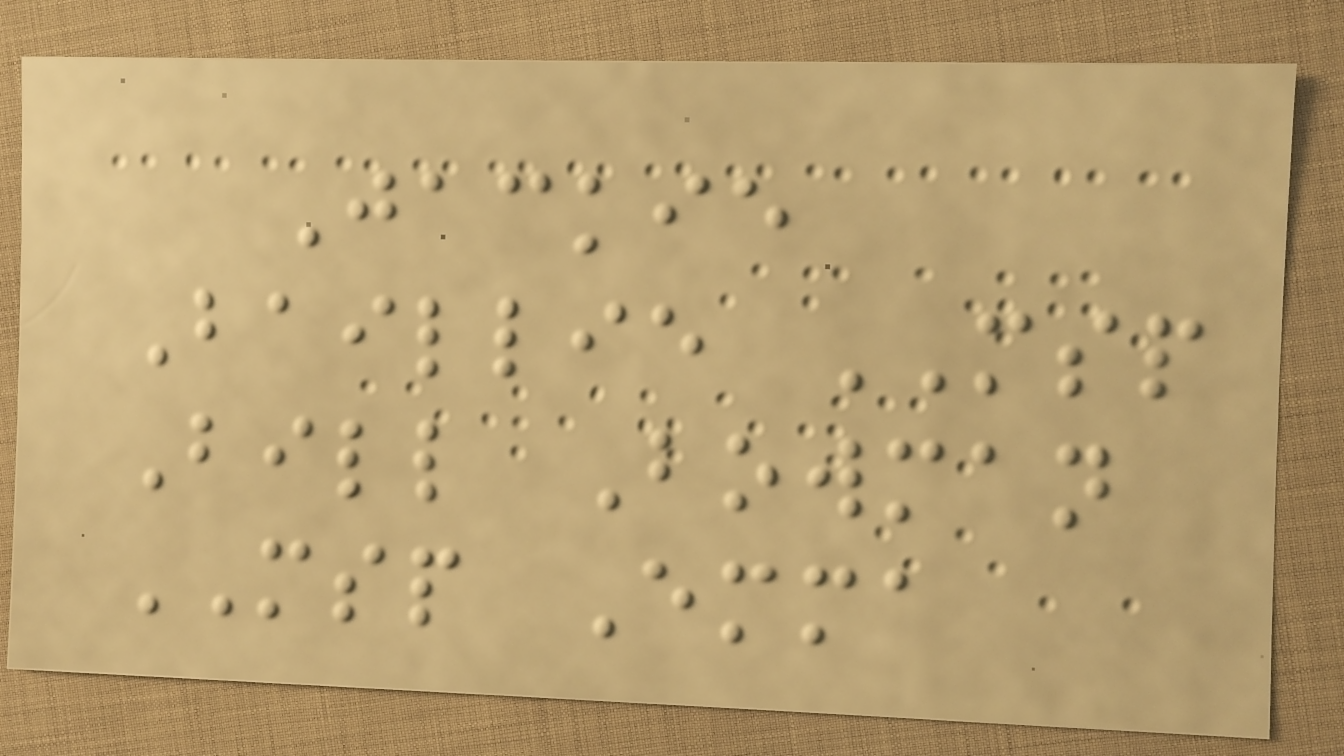Jackie
Baillie MSP
Bill Bowman
MSP Emma
